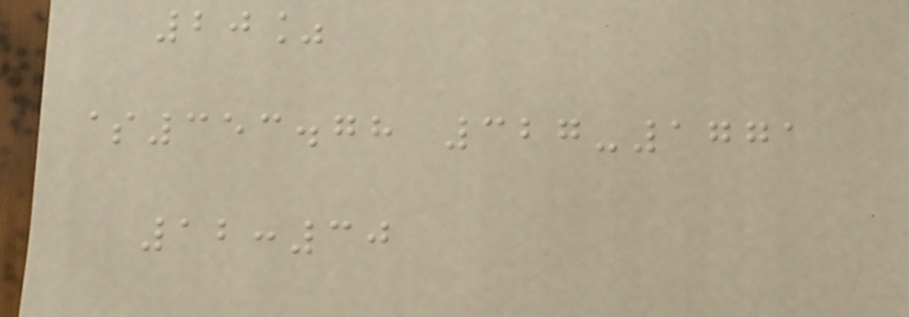20%
$353.78 327-1771
12:30
